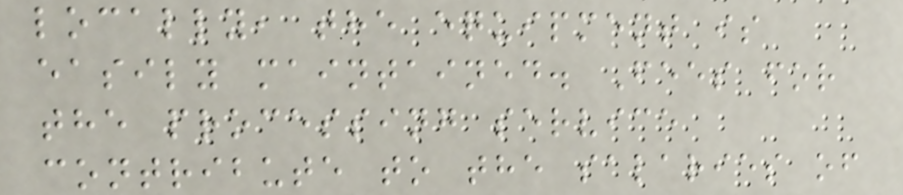locally, the equipment is
easily maintained. Fees for
the processing service
contribute to the salaries of
